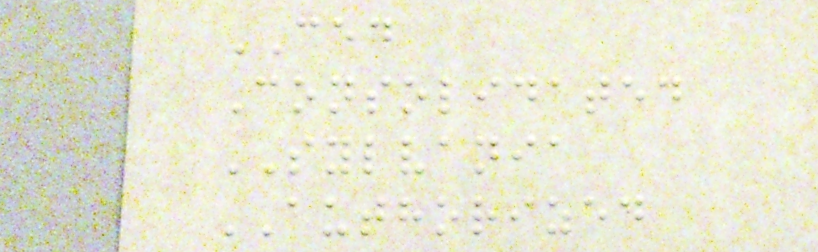CED
Consolidated
SYLVANIA
AUTHORIZED
